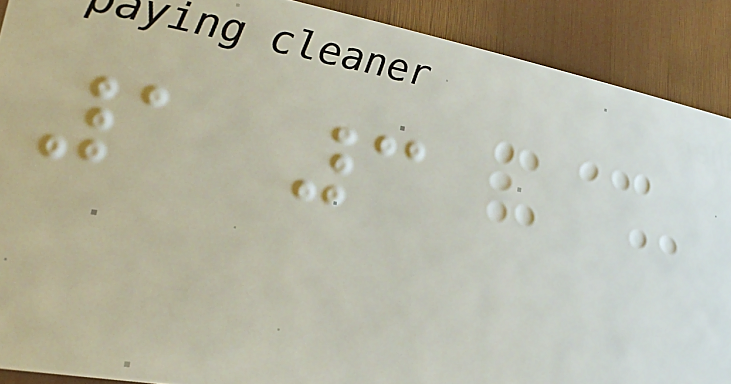1 3
